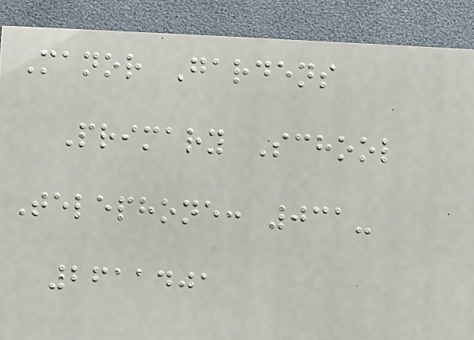Manor Gardens
Primary School
Telephone: 031-
2611401
